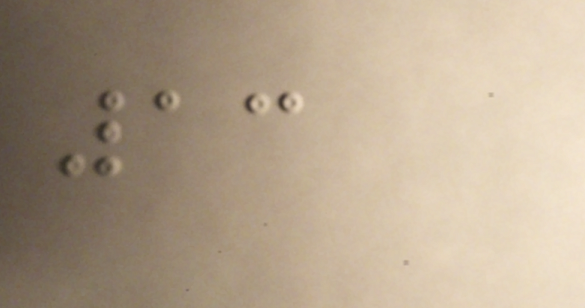13
